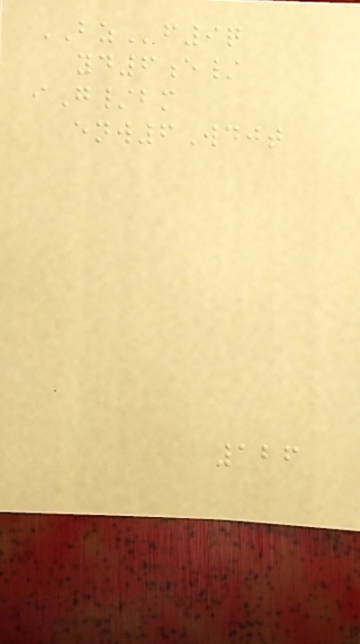BZf9q
yd6e/
iG/bm
enw6Wdjt
126
